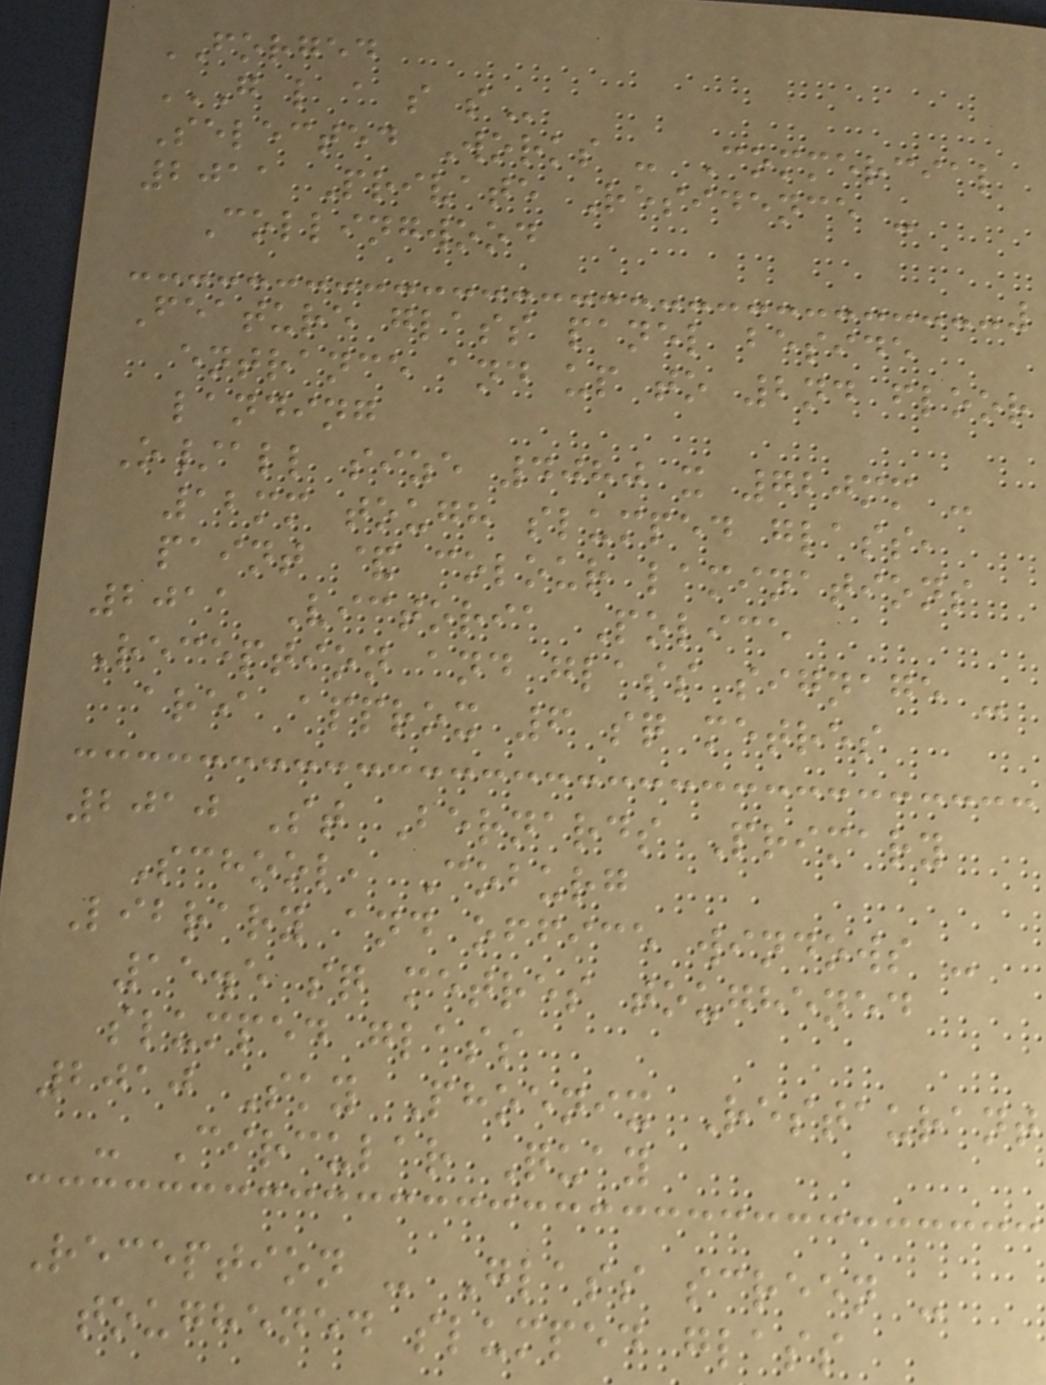FORGED
G L A S S
Selected Works - Commercial
2011 Private Residence -
Collingwood
Feature glass panel beside
entrance and up to 2nd floor
landing
O/all size 4080 x 720mm -
12mm tough slumped glass,
paint & colour laminations
2011 Victoria Police
Reception and glass signage -
area approx 6 sq metres
2010 St Bernards Primary
School, Coburg
Library and office windows -
15.5 sq metres toughened
slumped glass
2010 Sky Phoenix Restaurant
- Circular Quay
Reception - Glass screen -
toughened slumped glass
